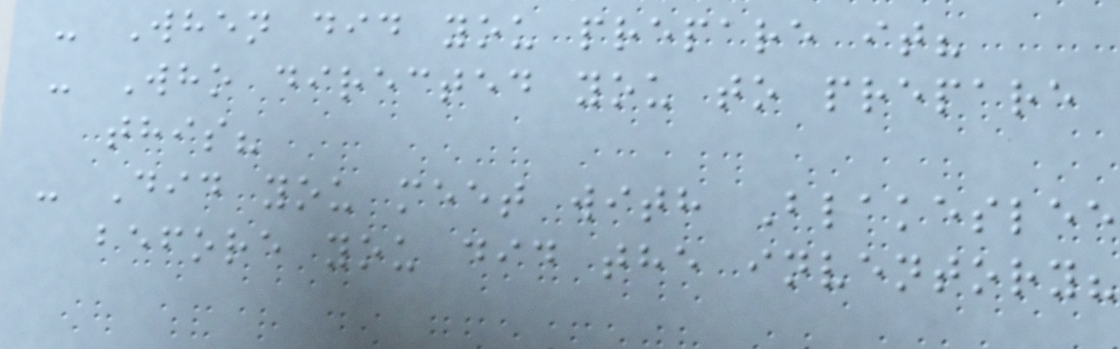- When did you prepare it?
- Who directed you to prepare
this?
- Did you meet with Blakeslee
before you did the inventory?
